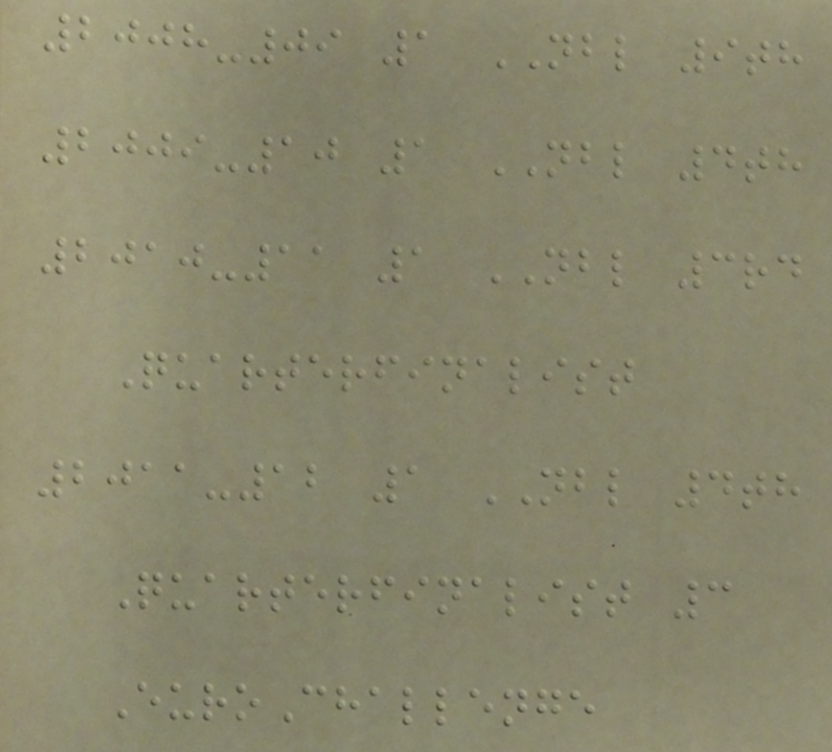2008-09 1 NBL 9th
2009-10 1 NBL 4th
2010-11 1 NBL 3rd
Quarterfinalist
2011-12 1 NBL 4th
Quarterfinalist 3
EuroChallenge
